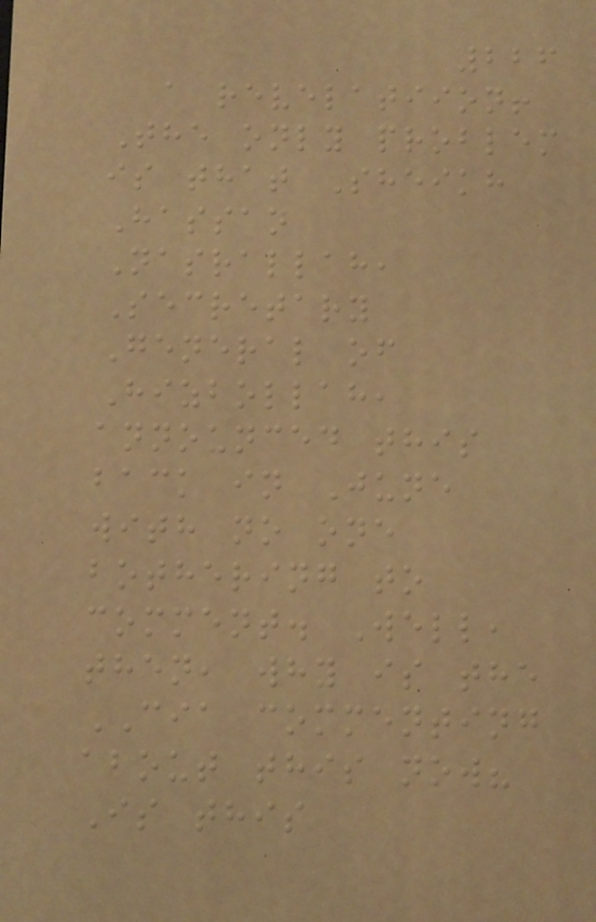226
a revelatiion!
The only problem
is that Sheikh
Hassan
Nasrallah,
Secretary
General of
Hizbollah,
announced this
back in June
with no one
bothering to
comment. Well,
then, why is the
CIA commenting
about this now?
Is this
